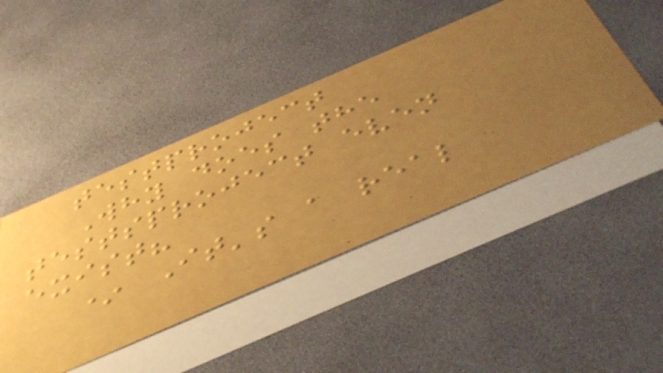testproject
Why does the
testsproject even
exist?
* It's a real
